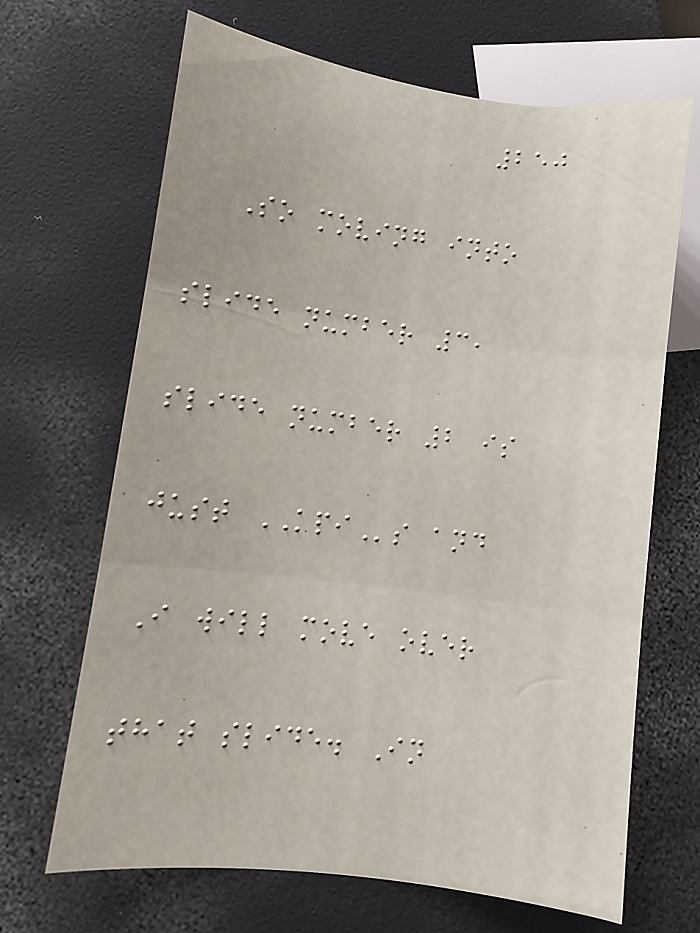250
So moving into
slide number 3,
slide number 2 is
just KPIs and
I will move over
that slide. In
